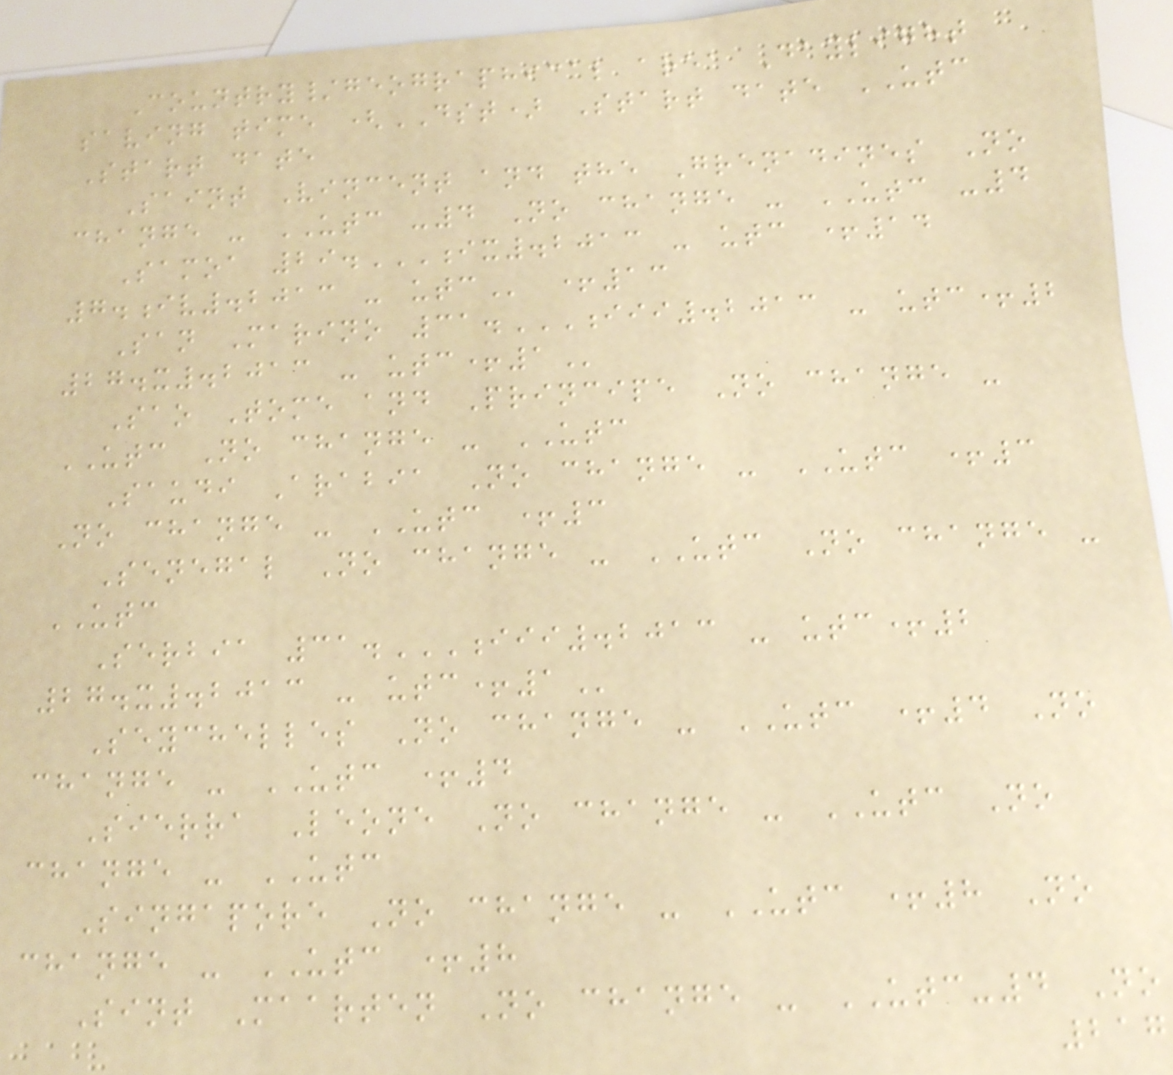Country/geographical area Daylight
saving time (DST) Start date UTC
Start date
Saint Vincent and the Grenadines No
change - UTC -4 No change - UTC -4
Samoa 29.IX.2013 - UTC +14
7.IV.2013 - UTC +13
San Marino 31.III.2013 - UTC+2
27.X.2013 - UTC+1
Sao Tome and Principe No change -
UTC No change - UTC
Saudi Arabia No change - UTC +3
No change - UTC +3
Senegal No change - UTC No change -
UTC
Serbia 31.III.2013 - UTC+2
27.X.2013 - UTC+1
Seychelles No change - UTC +4 No
change - UTC +4
Sierra Leone No change - UTC No
change - UTC
Singapore No change - UTC +8 No
change - UTC +8
Sint Maarten No change - UTC-4 No
217
